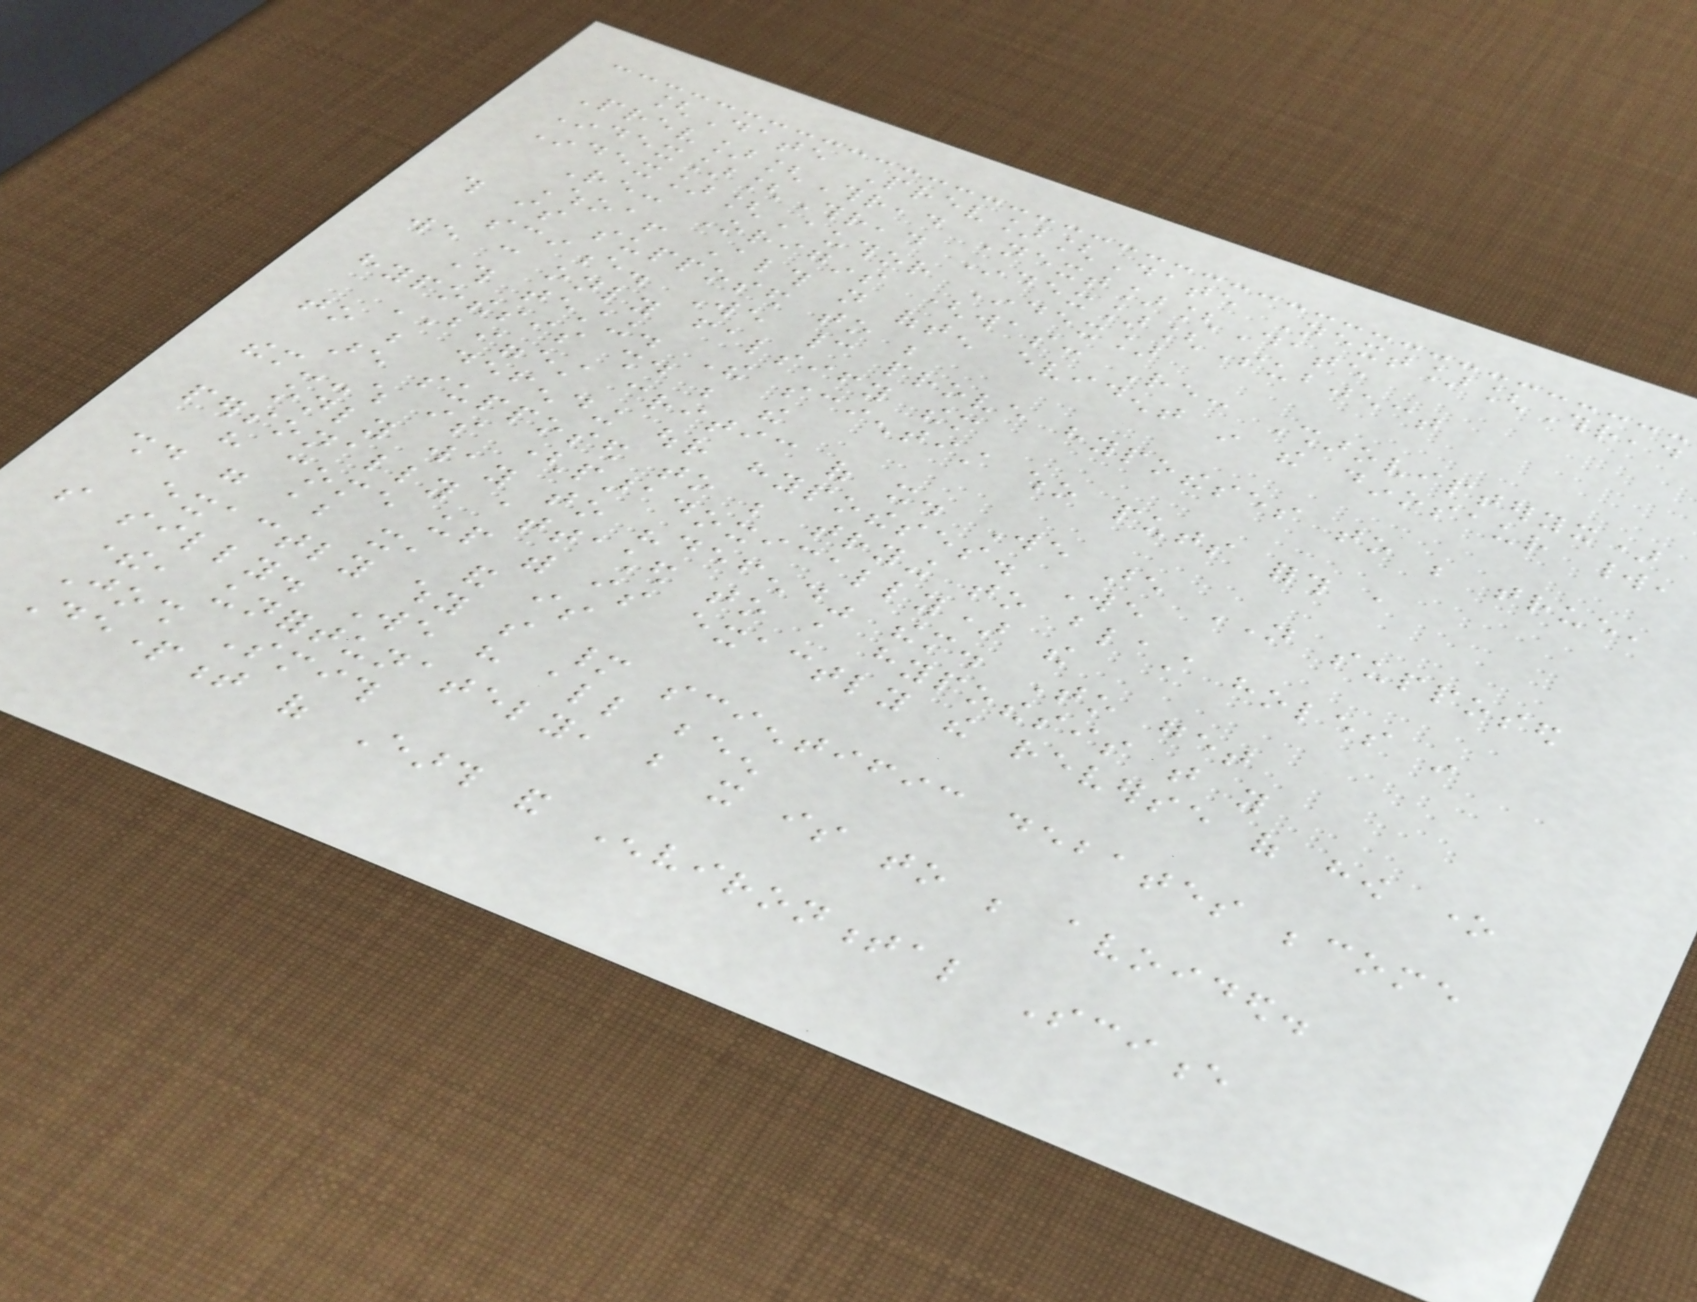[Date Prev][Date Next][Thread
Prev][Thread Next][Date
Index][Thread Index][Subject
Index][Author Index]
Re: Origins (was: Re: Sharovipteryx)
Whoa! Although not often evident in the dinosaur world,
this is supposed to be
science. We cannot prove hypotheses to be true,
we can only falsify them
through testing. The scientist who puts forth a
hypothesis should be the
BIGGEST critic of it. We are NOT supposed
to be defending our hypotheses. We
are supposed to be trying to blast holes in
them--which is (paradoxically) the
only way to "defend" them. To get
personally attached to a hypothesis that you
have come up with is exactly the reverse of how one
should go about it, and is
exactly why so many scientific debates become
so silly. We have all been
there, unfortunately, but it is to be avoided.
Josh Smith
Department of Earth and Environmental Science
